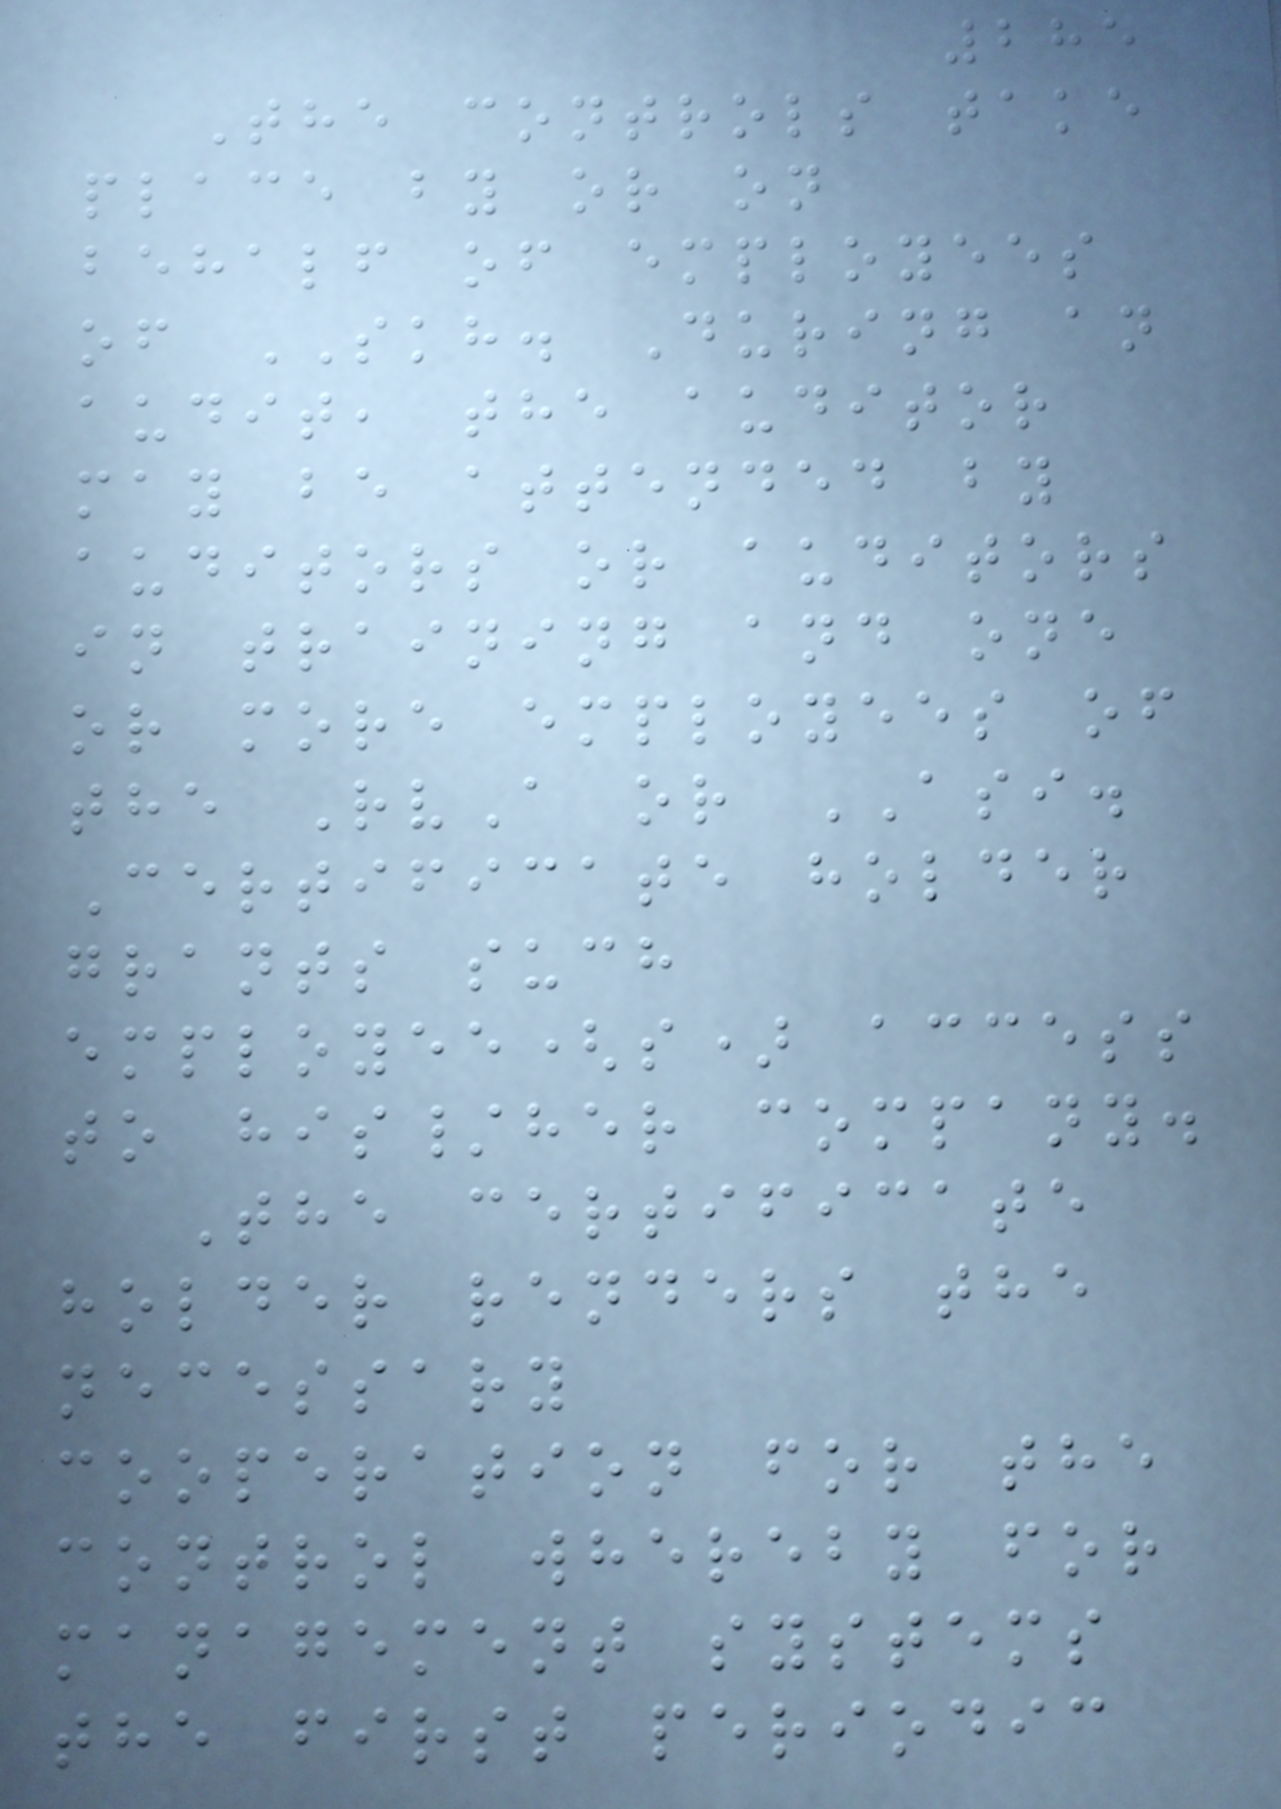285
The controls take
place by or on
behalf of employees
of SKH. During an
audit, the auditor
may be attended by
auditors or auditors
in training and one
or more employees of
the RvA or ASI.
Certificate holder
grants such
employee(s) access
to his/her company.
The certificate
holder renders the
necessary
cooperation for the
control whereby for
management systems
the first periodic
